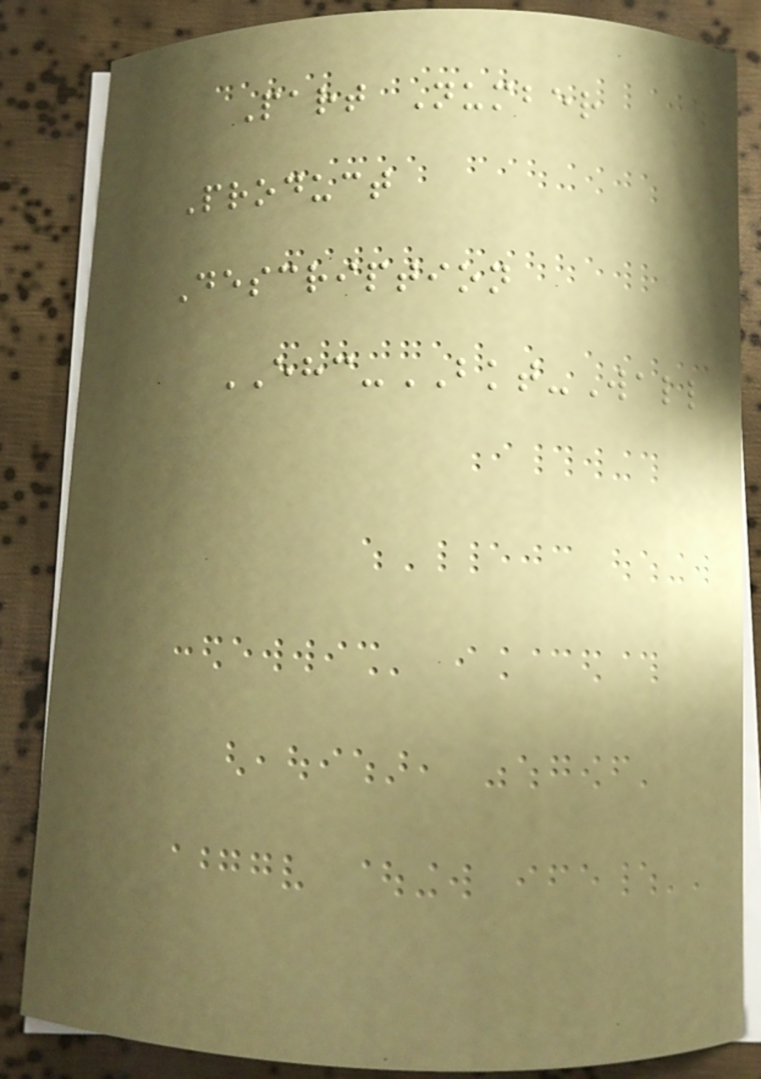Part Number
Product
Description
EHC-BKT-Wall
